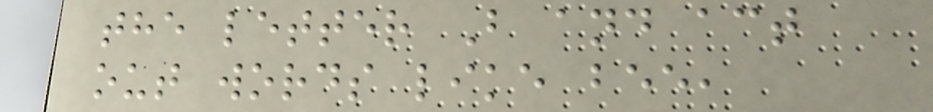the letter B and act
out words like bee,
